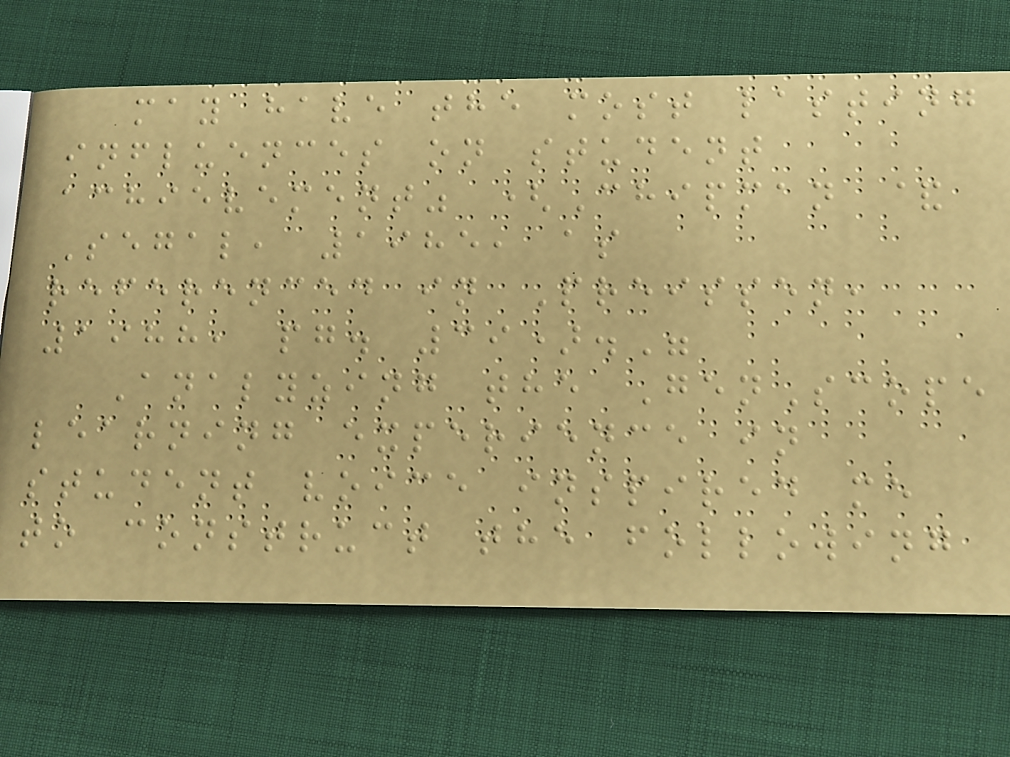may have the most lasting
influences on student
achievement" (Chipman &
Segal, 1985, as
referenced in Preissen,
1988, pg. 39)."
Analyzing the GenScope
learning experience in
student voice inspired me
to construct the following
